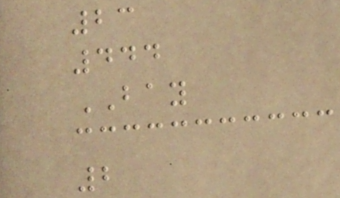23
444
BAY
2
